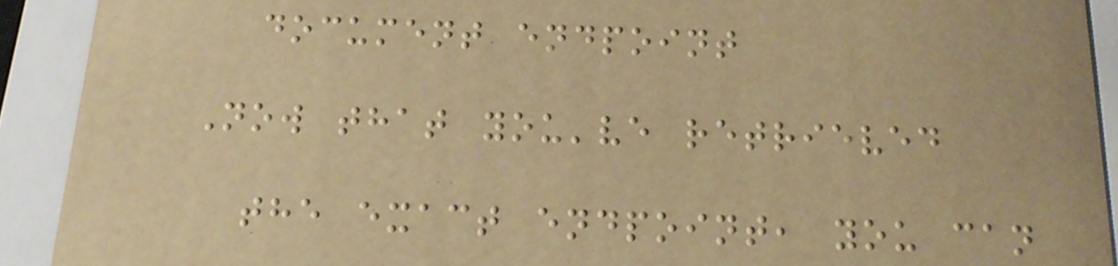document endpoint
Now that you've retrieved
the exact endpoint, you can
